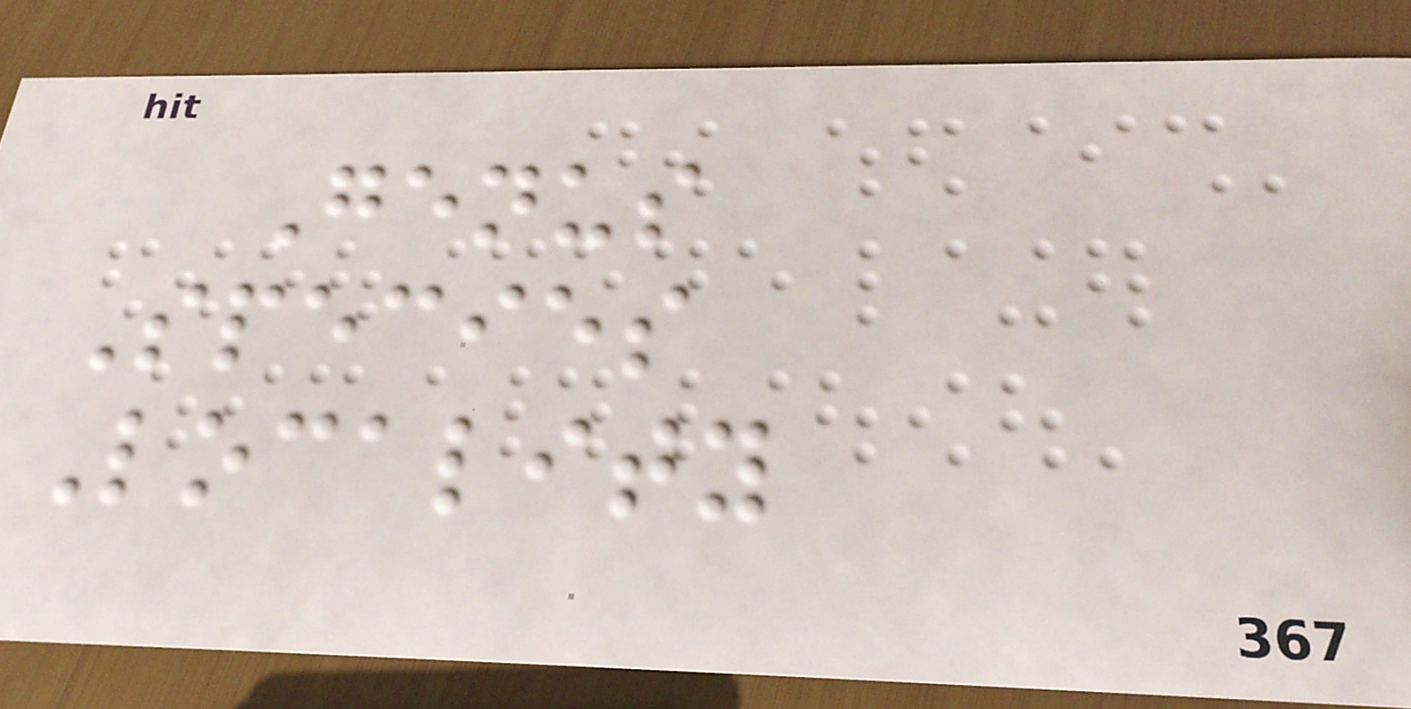Genus
Species
Locality
